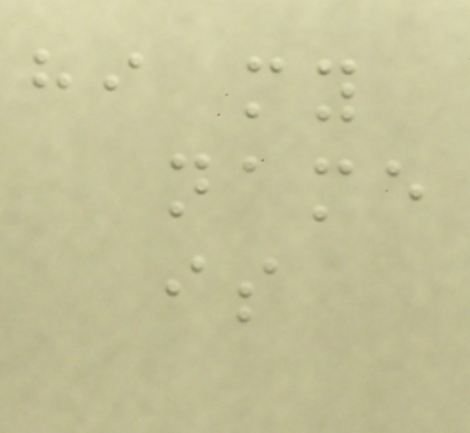hi my
name
is
